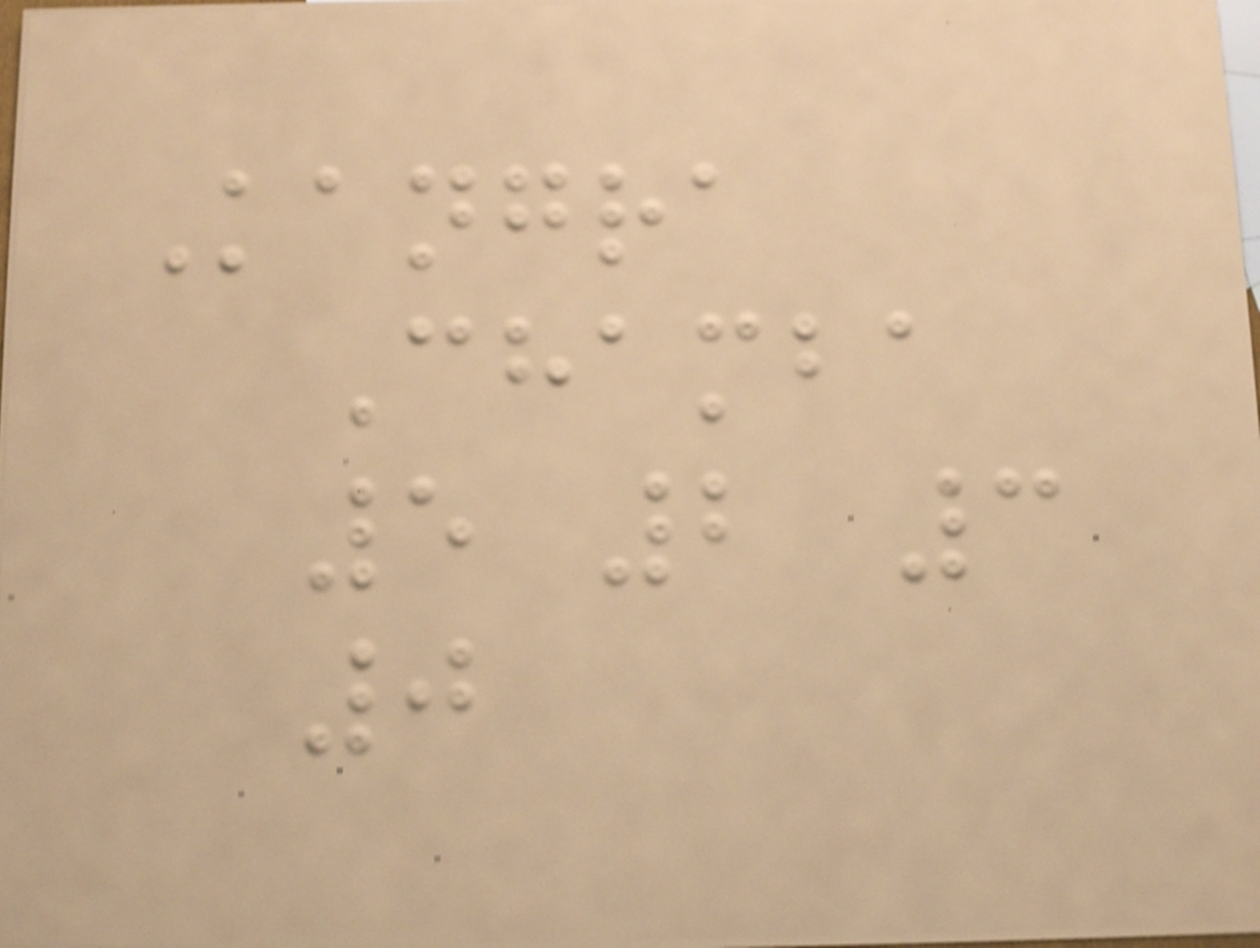Kangra
Chamba
5 2 3
0
